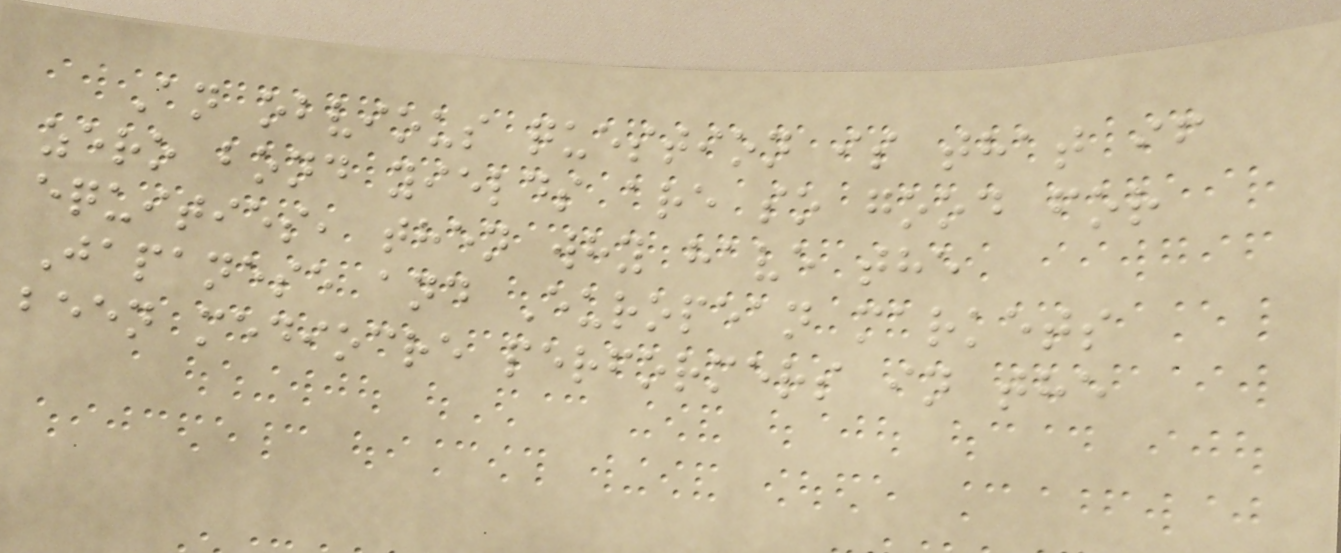An obvious question is that if
zero bond yields are so good for
equities, then why have the
Japanese and European markets
been mediocre performers in the
